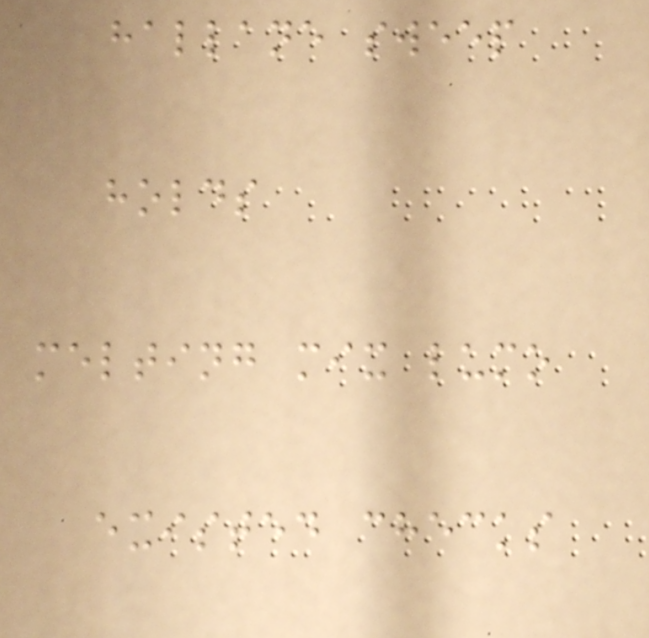hallane sweep
holds
melting mix lumo
existed checks
